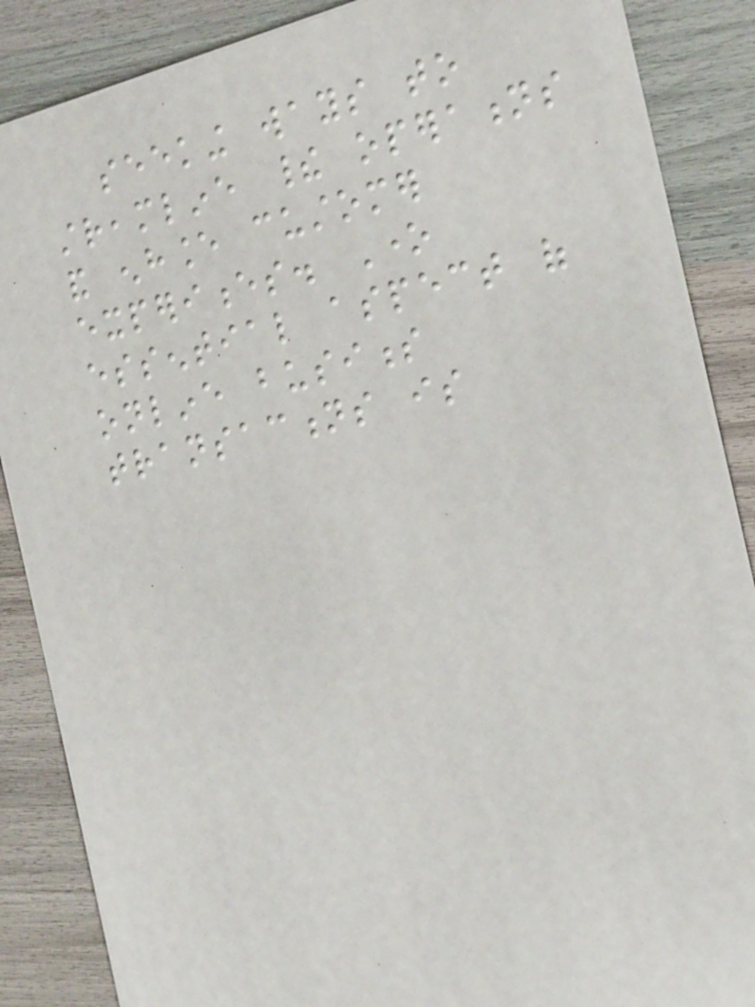seeking ways to
streamline their operations
and enhance customer
experiences. One
essential aspect of
online business
transactions is
